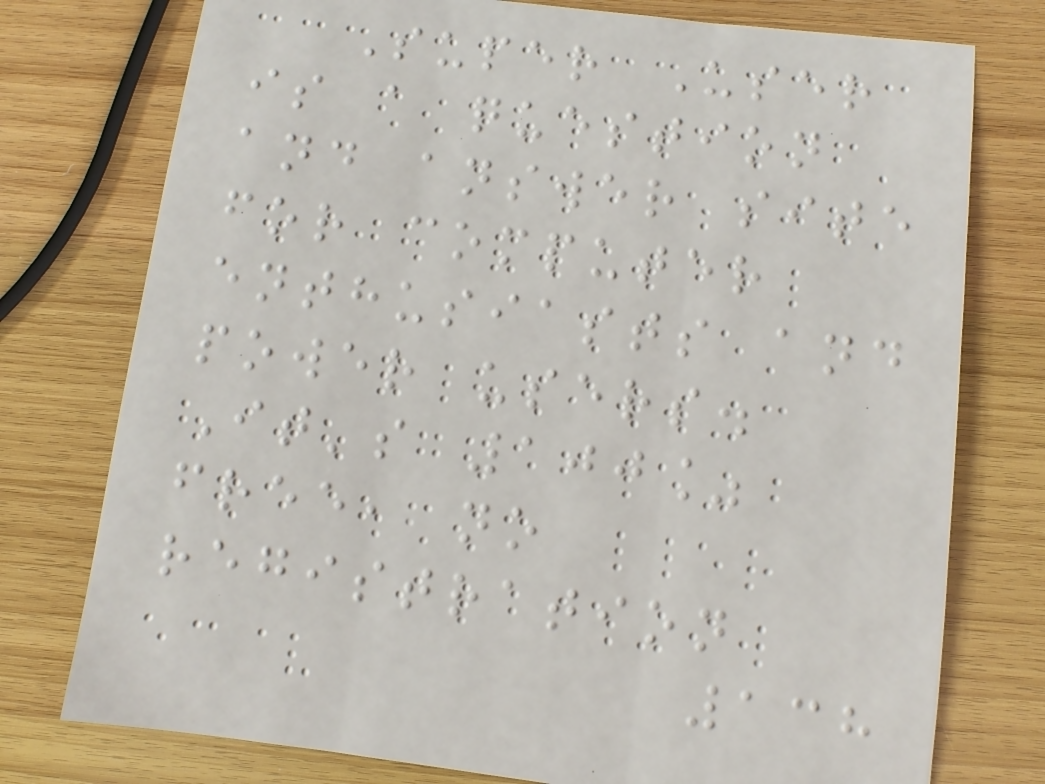Super User
is a question
and answer site
for computer
enthusiasts and
power users.
It's 100%
free, no
registration
138
